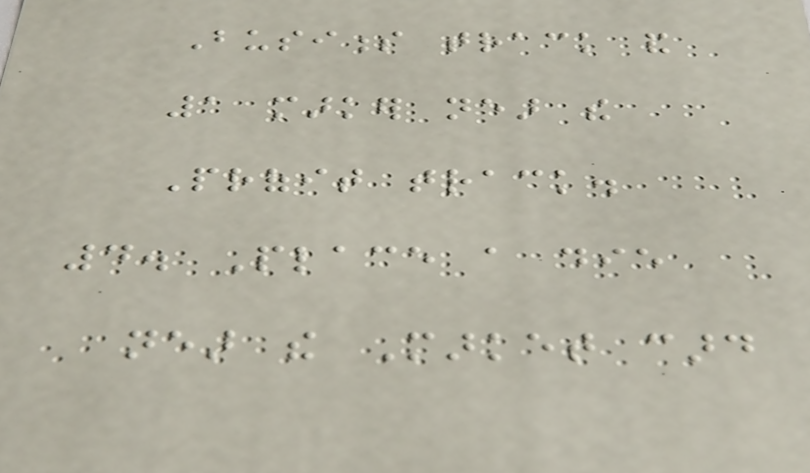Business track and
1 marker near the
Profit track.
4. Place a die
near the Market card
